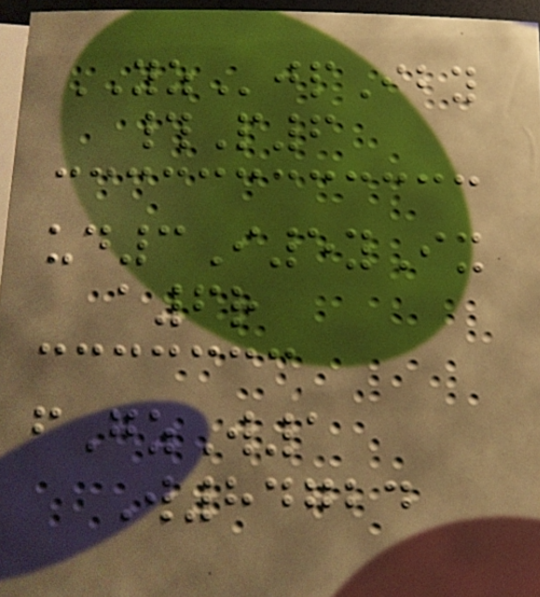YZjpIby
#P6
ud3I5yIx
a6r
fGzW1
W84724
